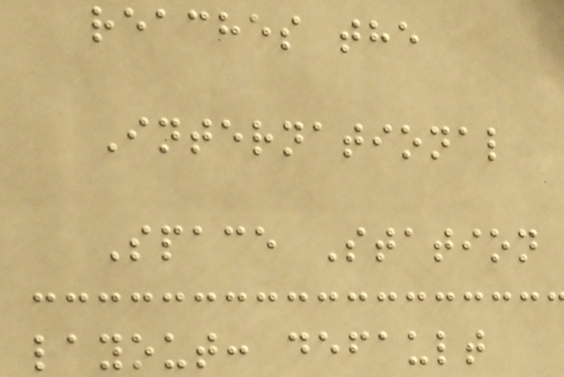reaches the
International
Space Station
layout: default
